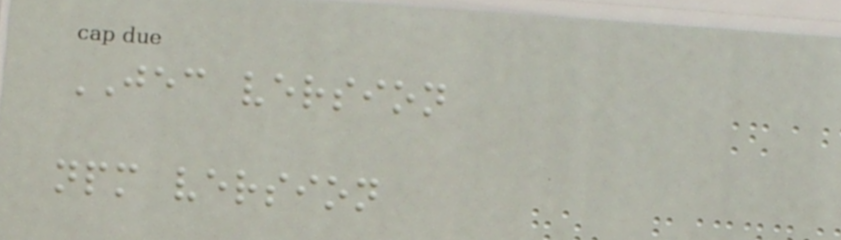JEC version
npm version
